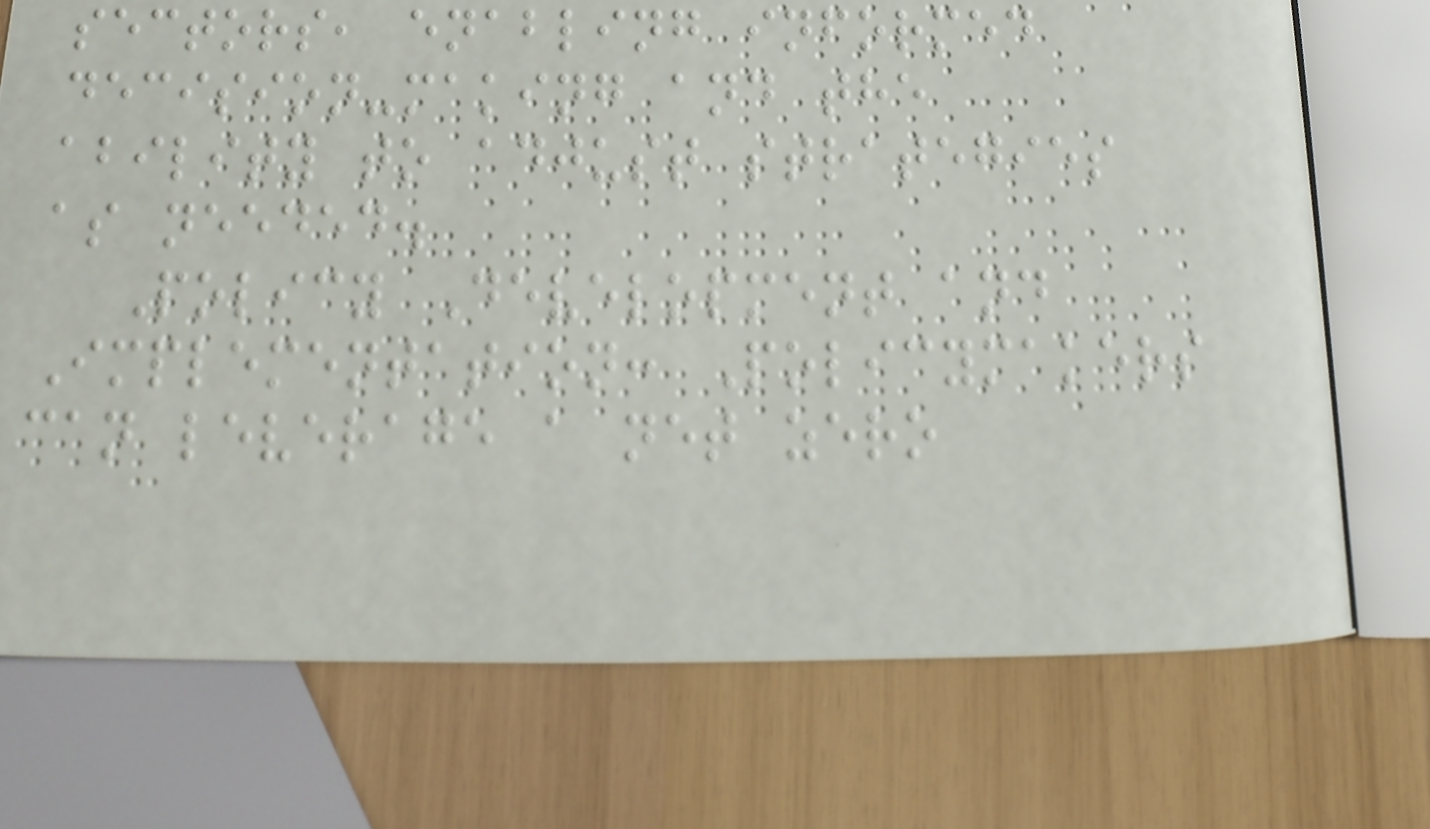sectors, enabling informed
decision-making and the
ability to adjust strategies
as needed.
Policy Development and
Implementation: Policymakers
can leverage a net zero
